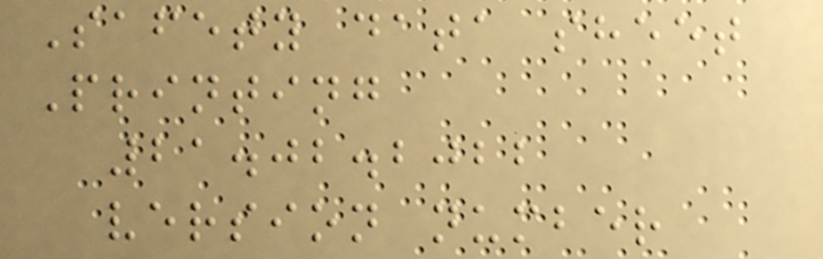Safety data sheet
Printing
21.02.2022
version number
